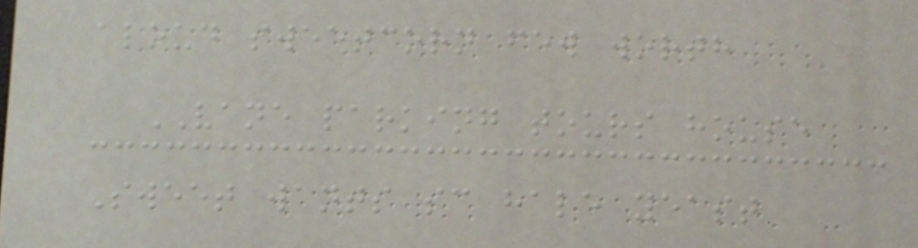aloud sweetcorn few worth
VANE parking tours house
Sweet wants sc hale yeast
